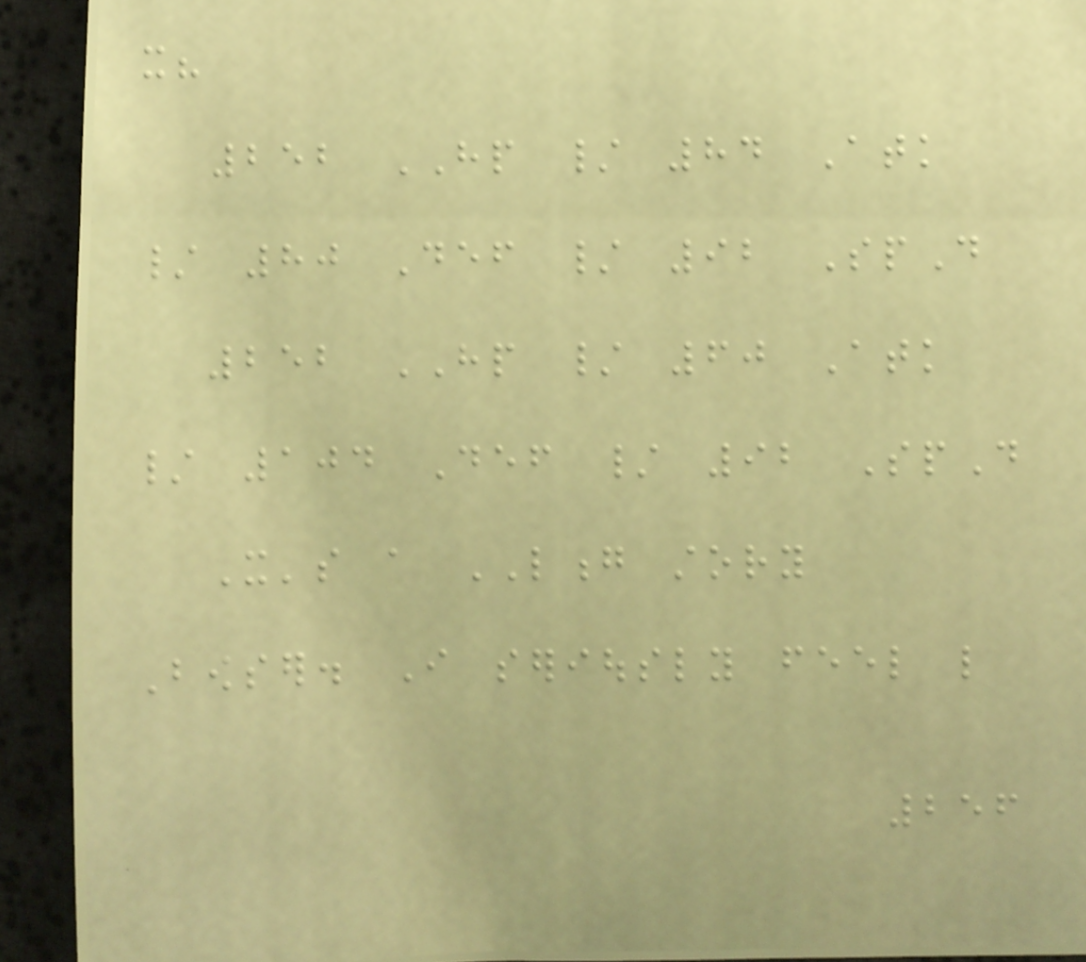it?
252 HP / 84 Atk
/ 80 Def / 92 SpD
252 HP / 60 Atk
/ 104 Def / 92 SpD
It's a LONG story
Bowser. I seriously feel like
256
